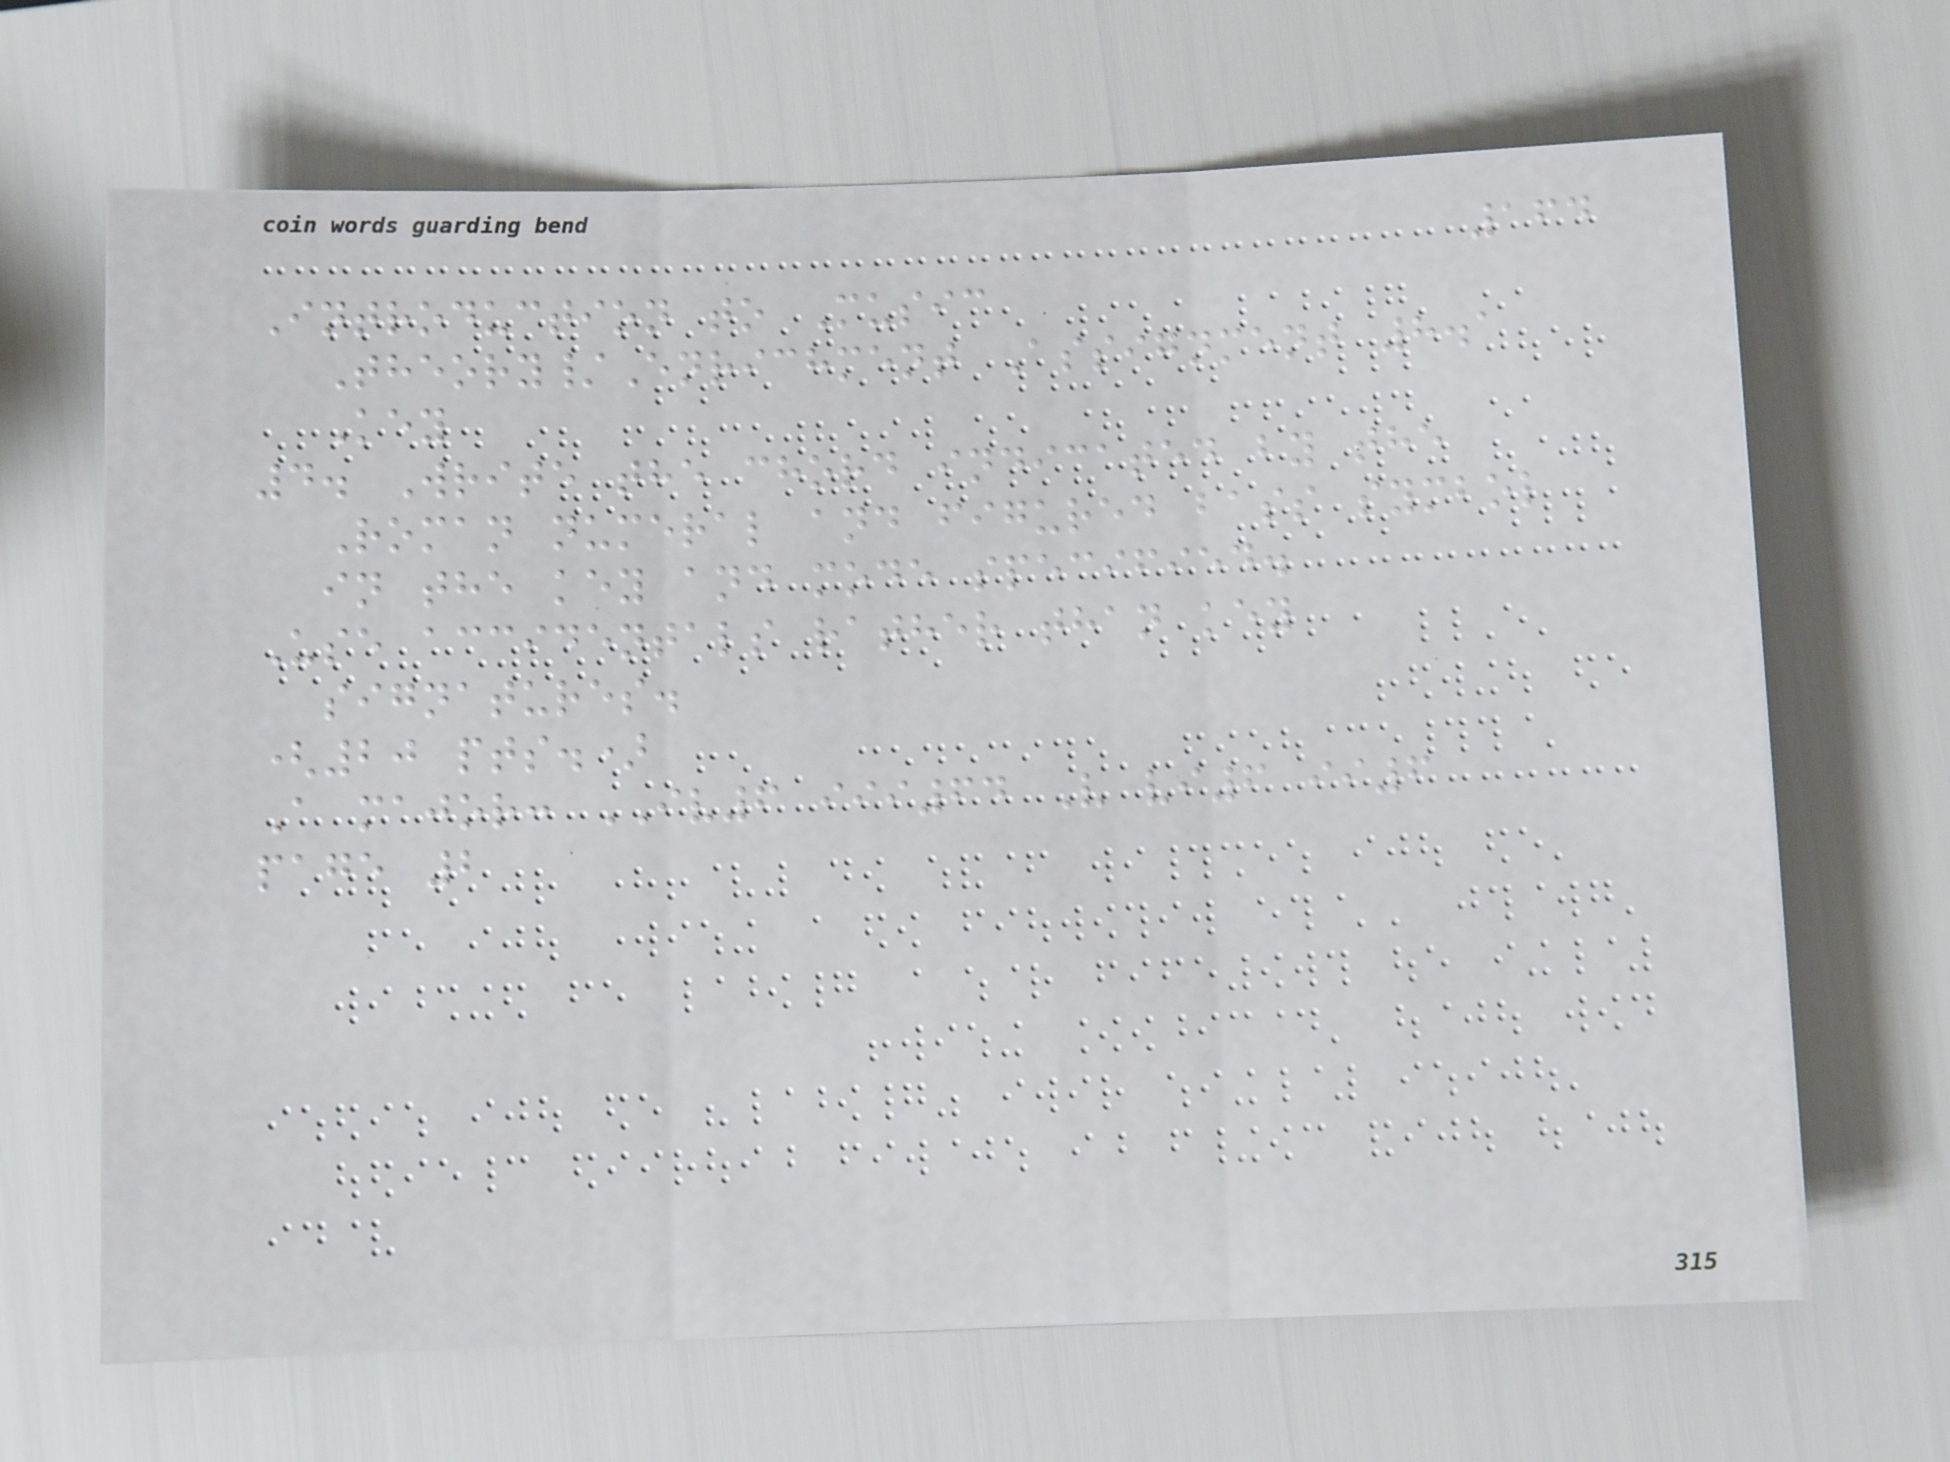164
Introduction to Music
Theory/Enrichment Assignment 8.1
Key
4. Write the chord indicated by the
Roman numeral and figured bass symbol
in the key and mode specified.
Use accidentals rather than key
signatures.
(20 pts.)
A major: IV6 iii64 V vi6 ii6
page 2
